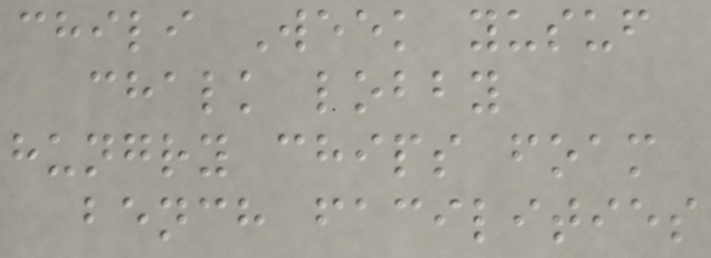chili Week yusuf
chalk lobby
hungry chips foam
bench facilities
